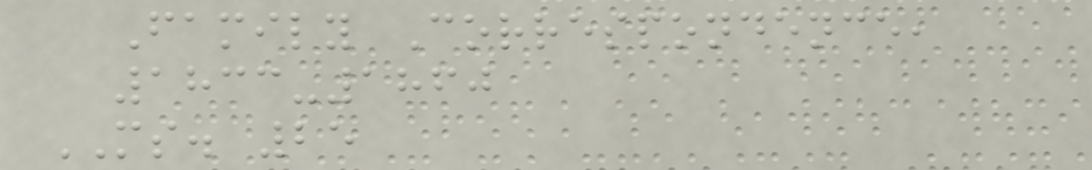Family Correspondence,
1833-1860
MS. 25
